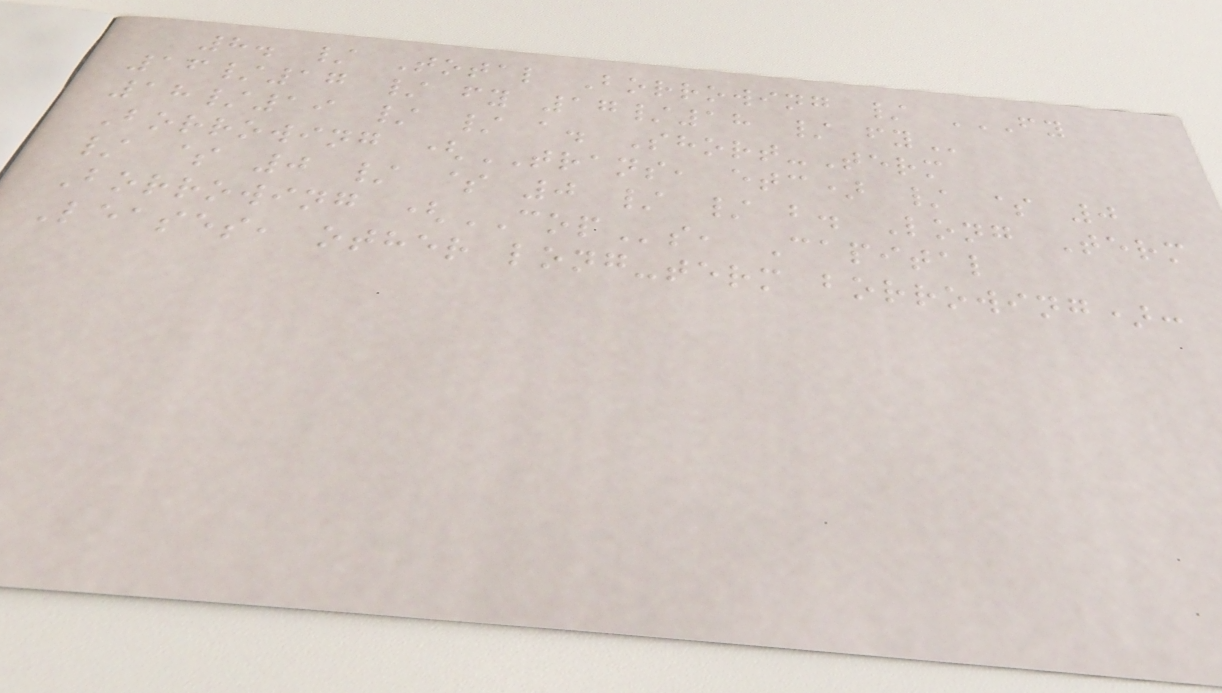8. / Total Borrowing / FY
16/17 / FY 17/18 / FY
18/19 / / a. Short-Term
Borrowing (TRANS, etc) / $ 0
/ $ 0 / $ 0 / / b. Long Term
Borrowing (COPs, Capital
Leases, other long-term borrowing):
